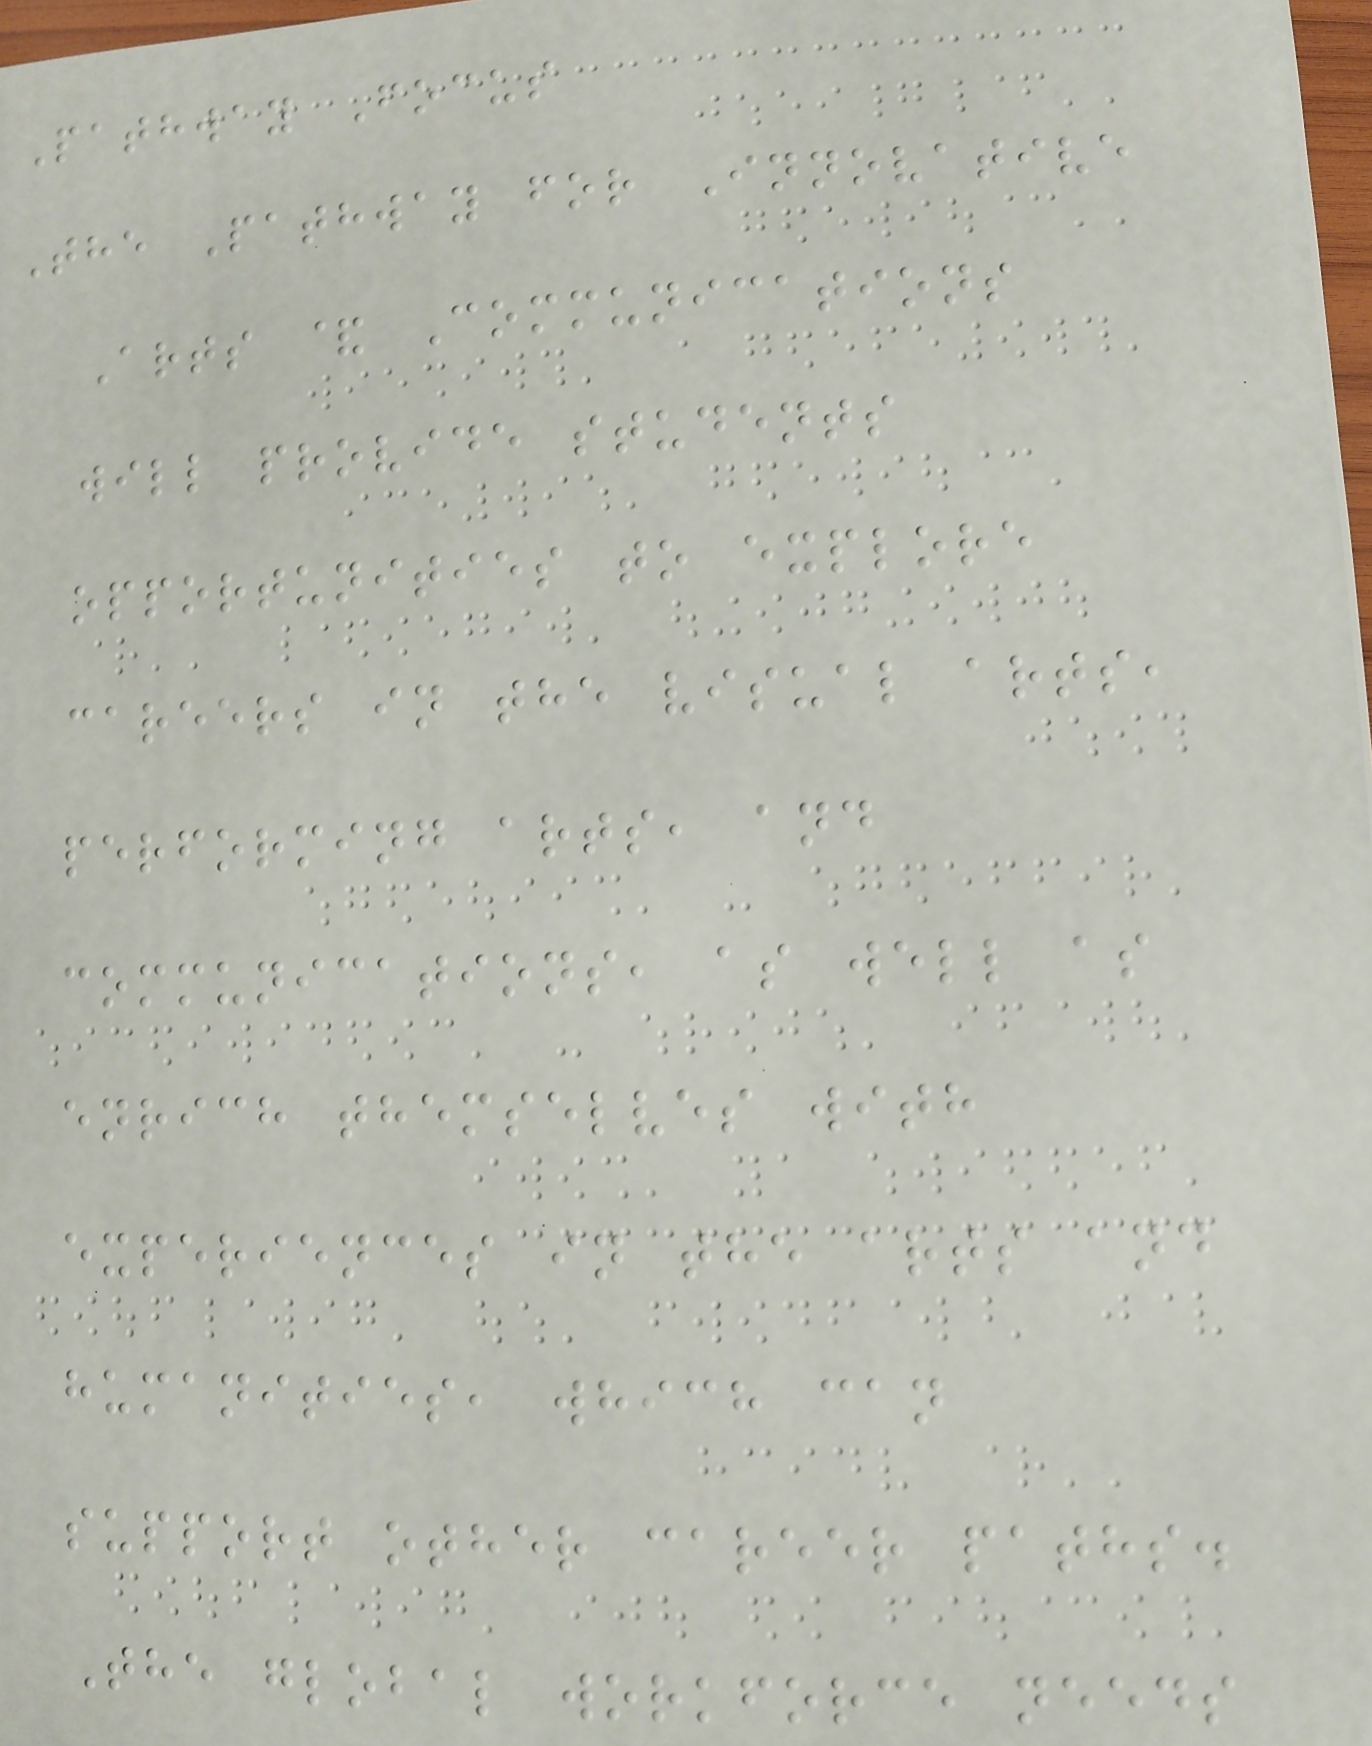Pathway Focus
The Pathway for Innovative
Arts & Communications
will provide students
opportunities to explore
careers in the visual arts,
performing arts, and
communications, as well as
enrich themselves with
experiences in the arts and
humanities, which can
support other career paths.
The global workforce needs
